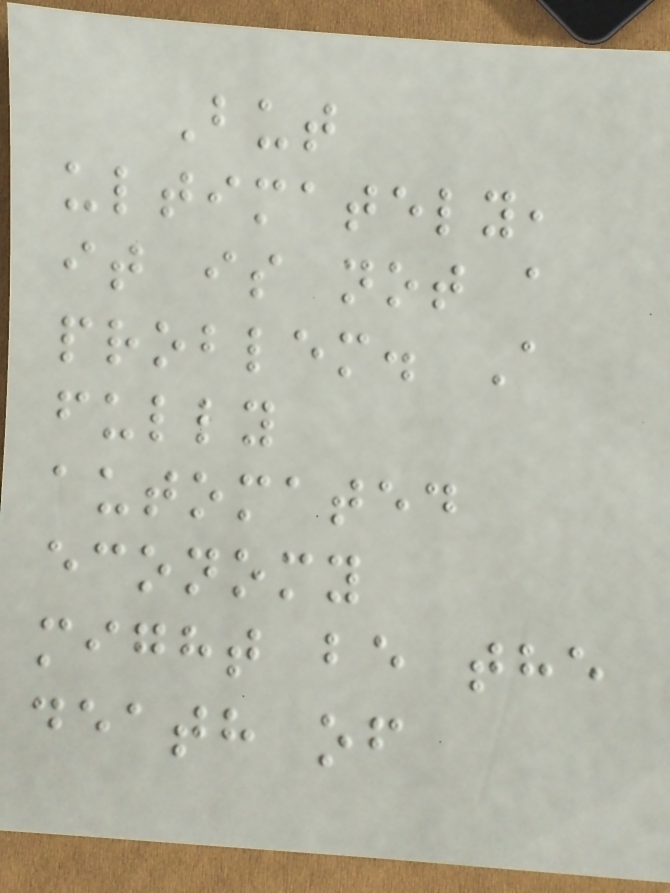But
ultimately,
it is not a
problem. A
fully
automated
economy
might be the
death of
